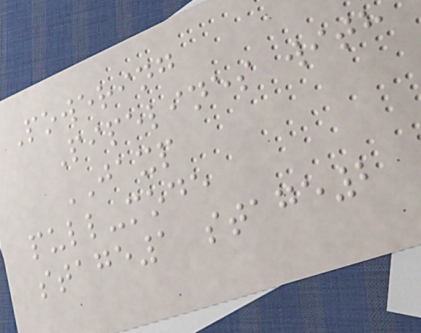Powering
Pipelines with
JAXP
pull-mode
stage1 stage2
